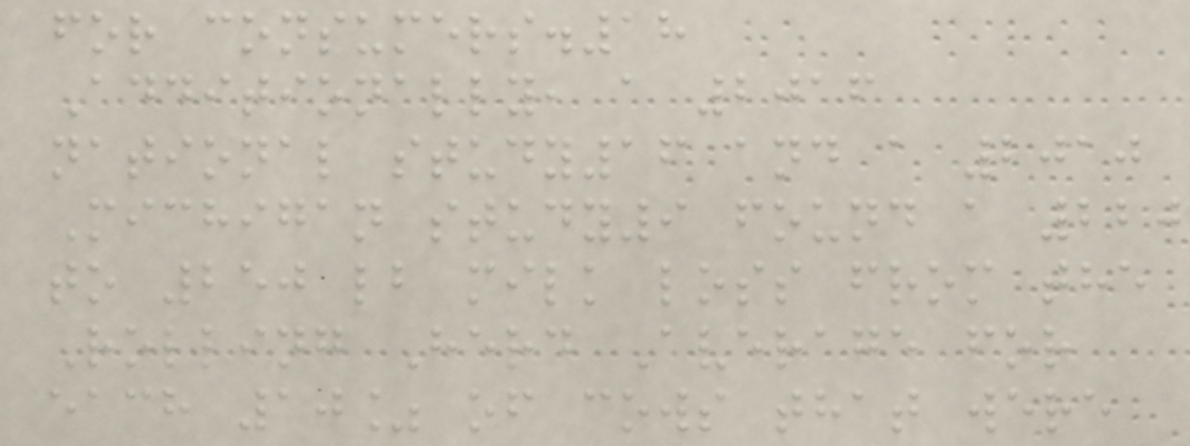for consumers.18
Additionally, a 2016
national study16 and a 2010
Michigan study9 found a 220
to 250 lb milk loss from the
Rolling Herd Average for
each 10% of cows that were
